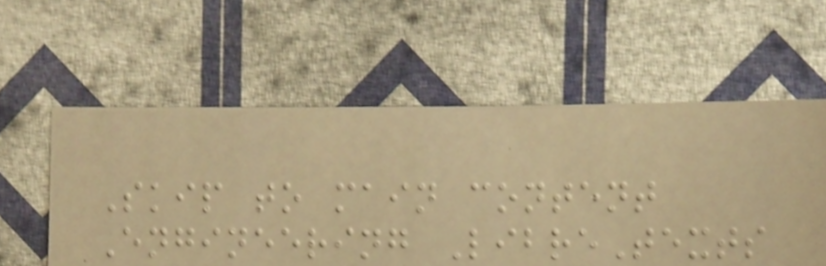Skip to main content
Engineering LibreTexts
